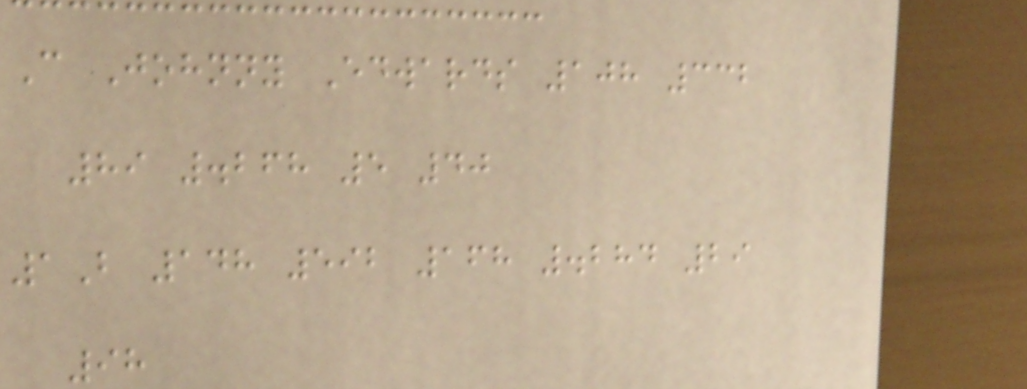C Johnny Edwards 108 332
89 .268 5 40
1B 148 592 168 .284 29
98
